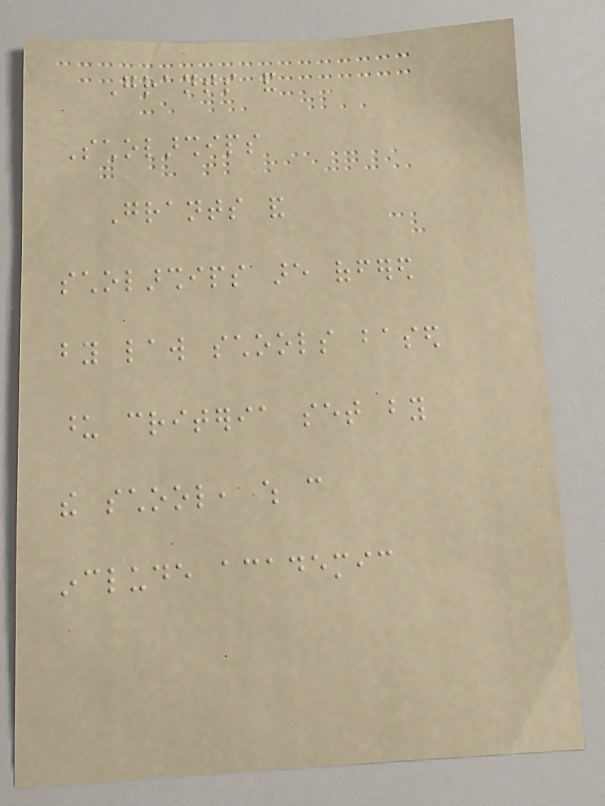Grants and
Scholarships
Grants and
scholarships are offered
by law schools based
upon criteria set by
the school, which can
include academic
